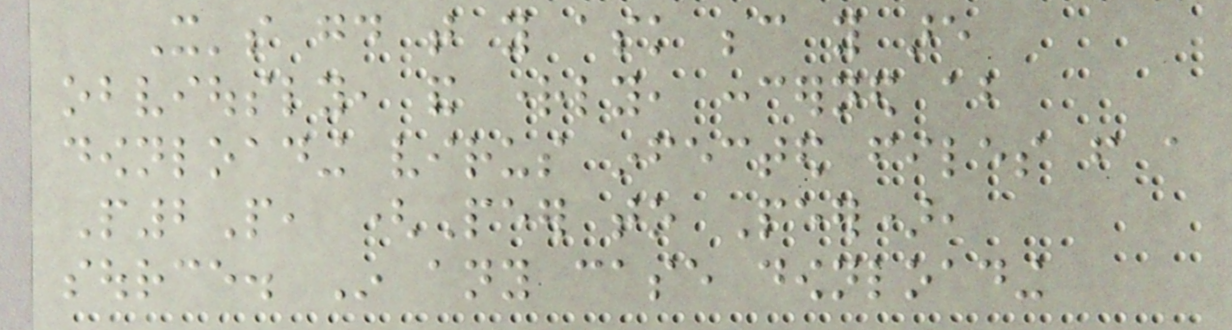It's good that you ask because you are
obviously, and rightly, concerned about
downloading virus infected files from a
P2P, (Peer to Peer),
source. In any case downloading
